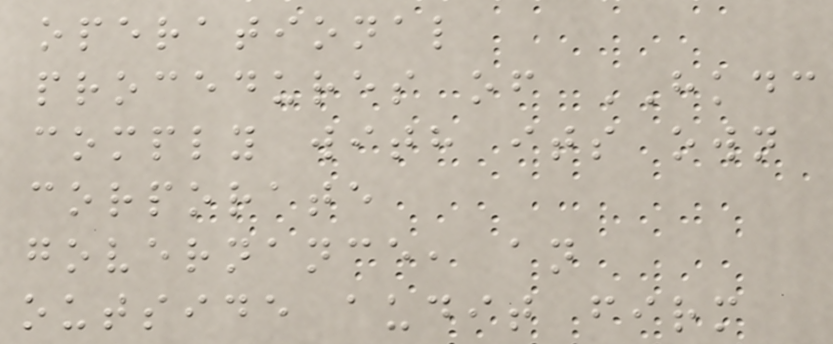operational
procedures of HKDC
comply with its own
corporate
governance, an
outside audit firm
